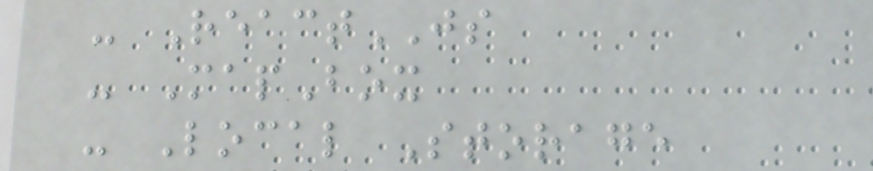- ReactJS
- MapBox
- Local Storage
